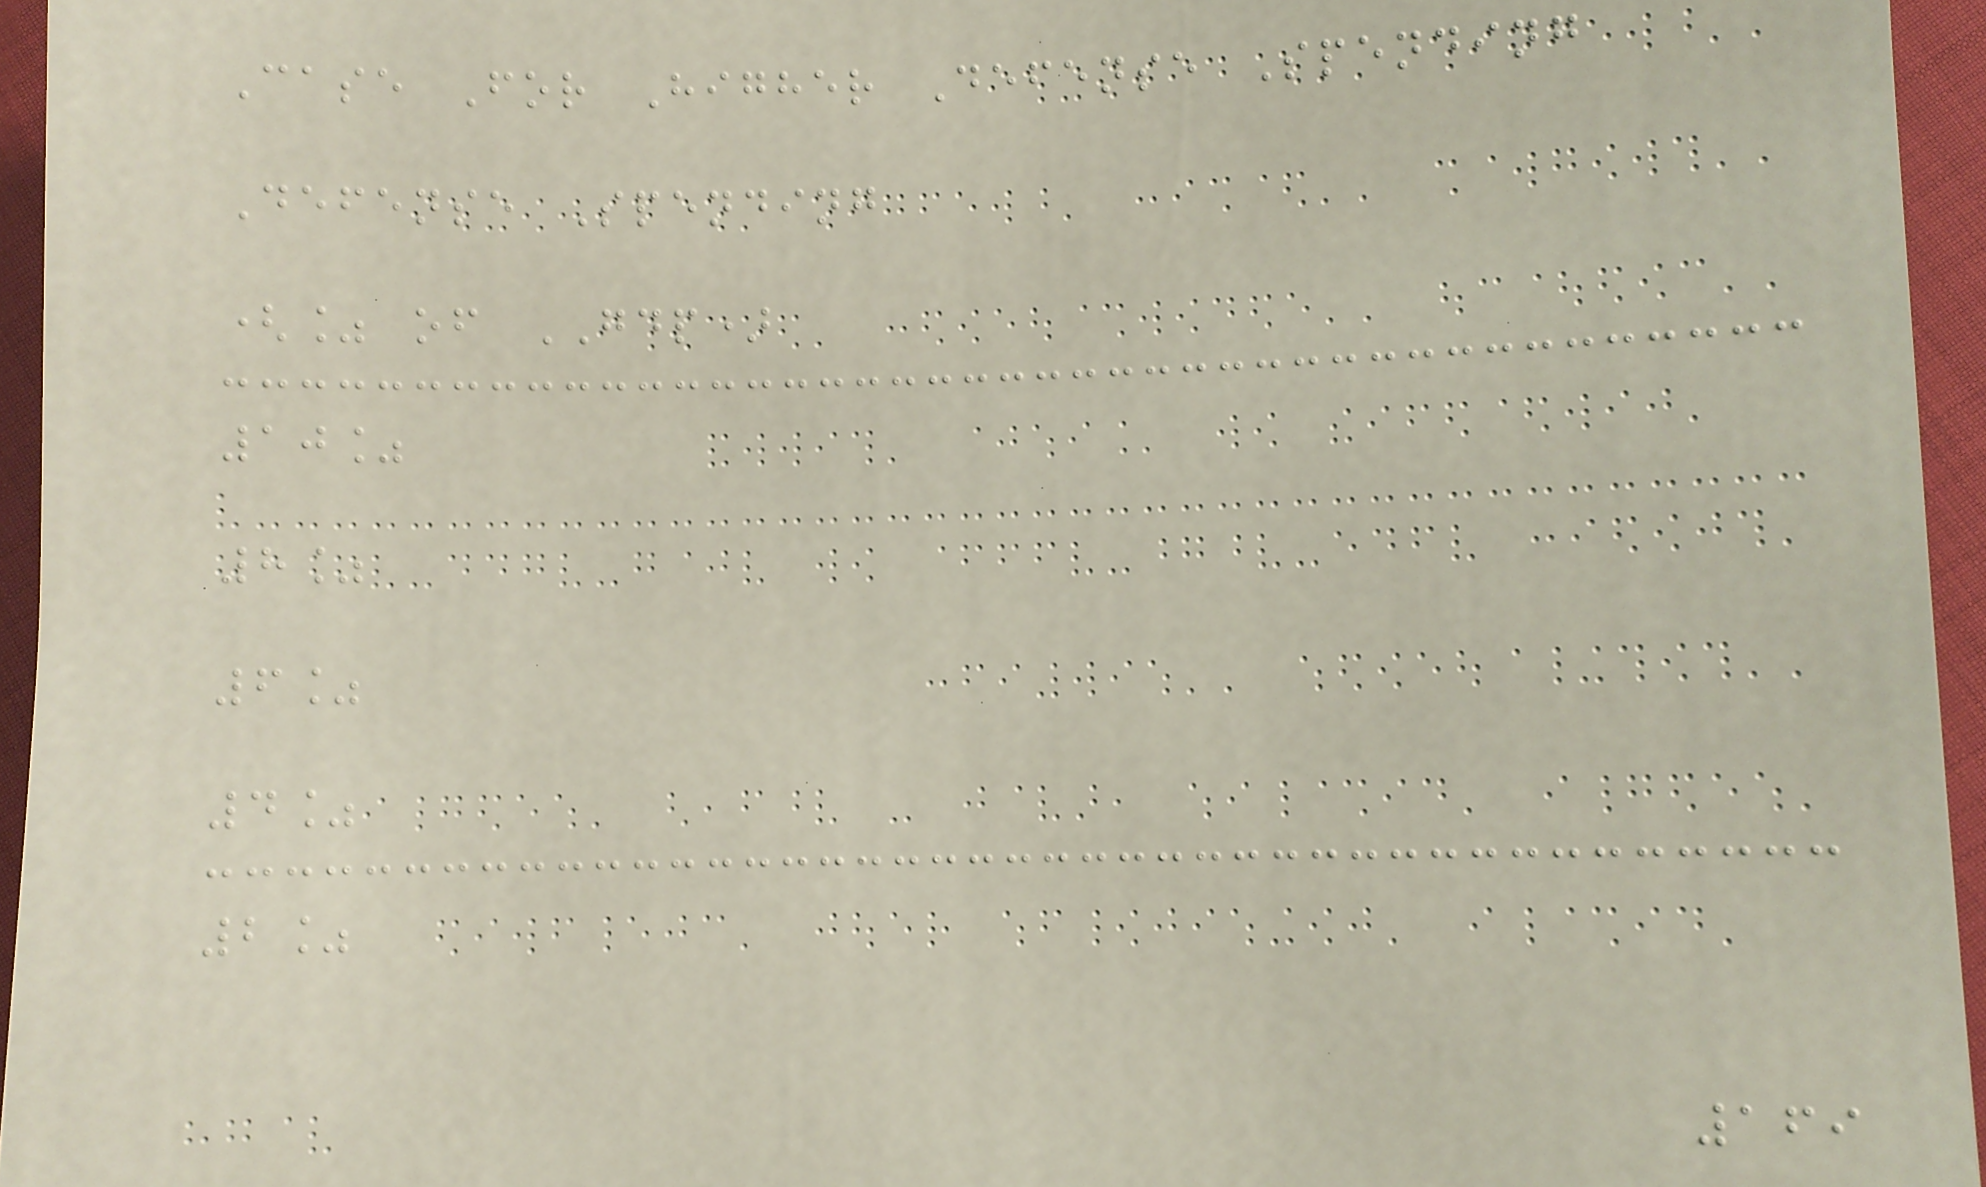Case For Higher Defense Spending
Defense Spending
(% of GDP)
10%
8%
6%
4%
2%
169
